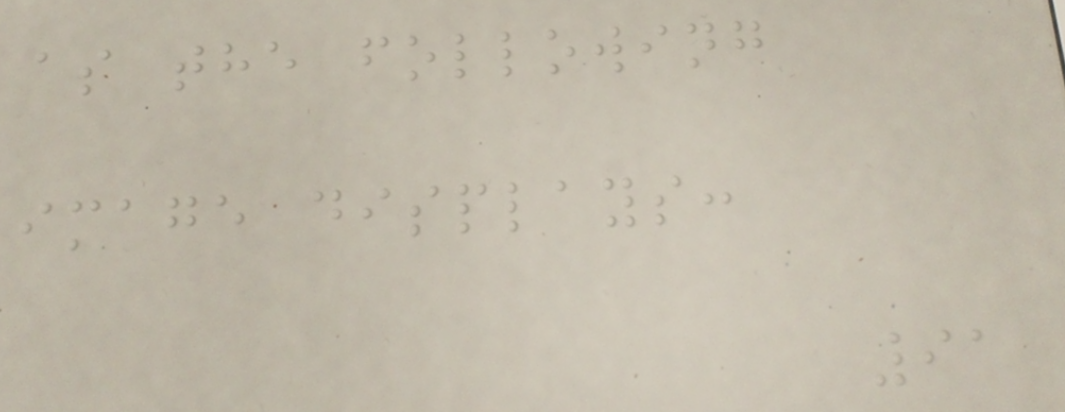as the following
image displays:
91
